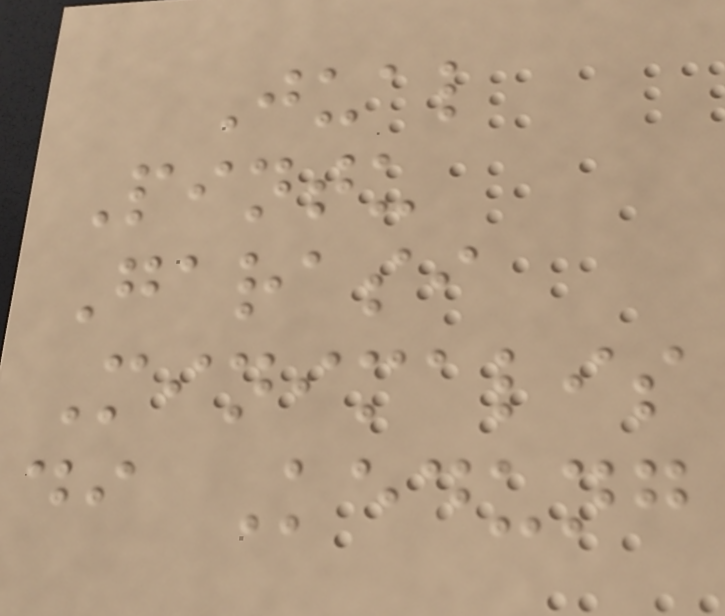Jual
Pintu
Garasi
Minimalis
di Kedung
